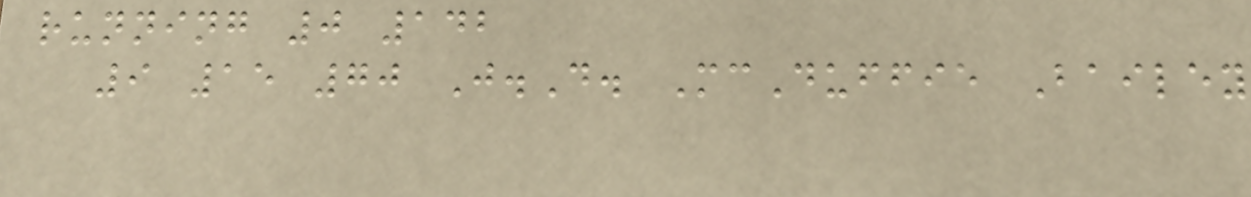running 0 142
9 15 70 J.D. McDuffie Bailey
